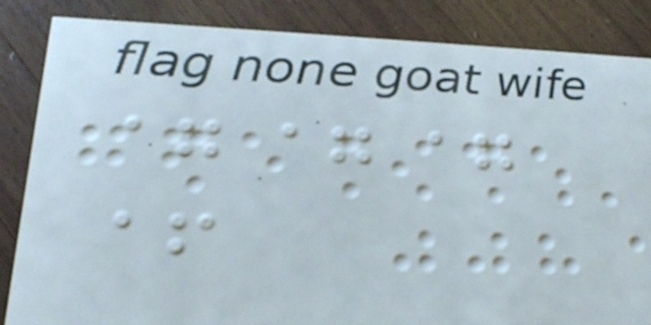===
+
